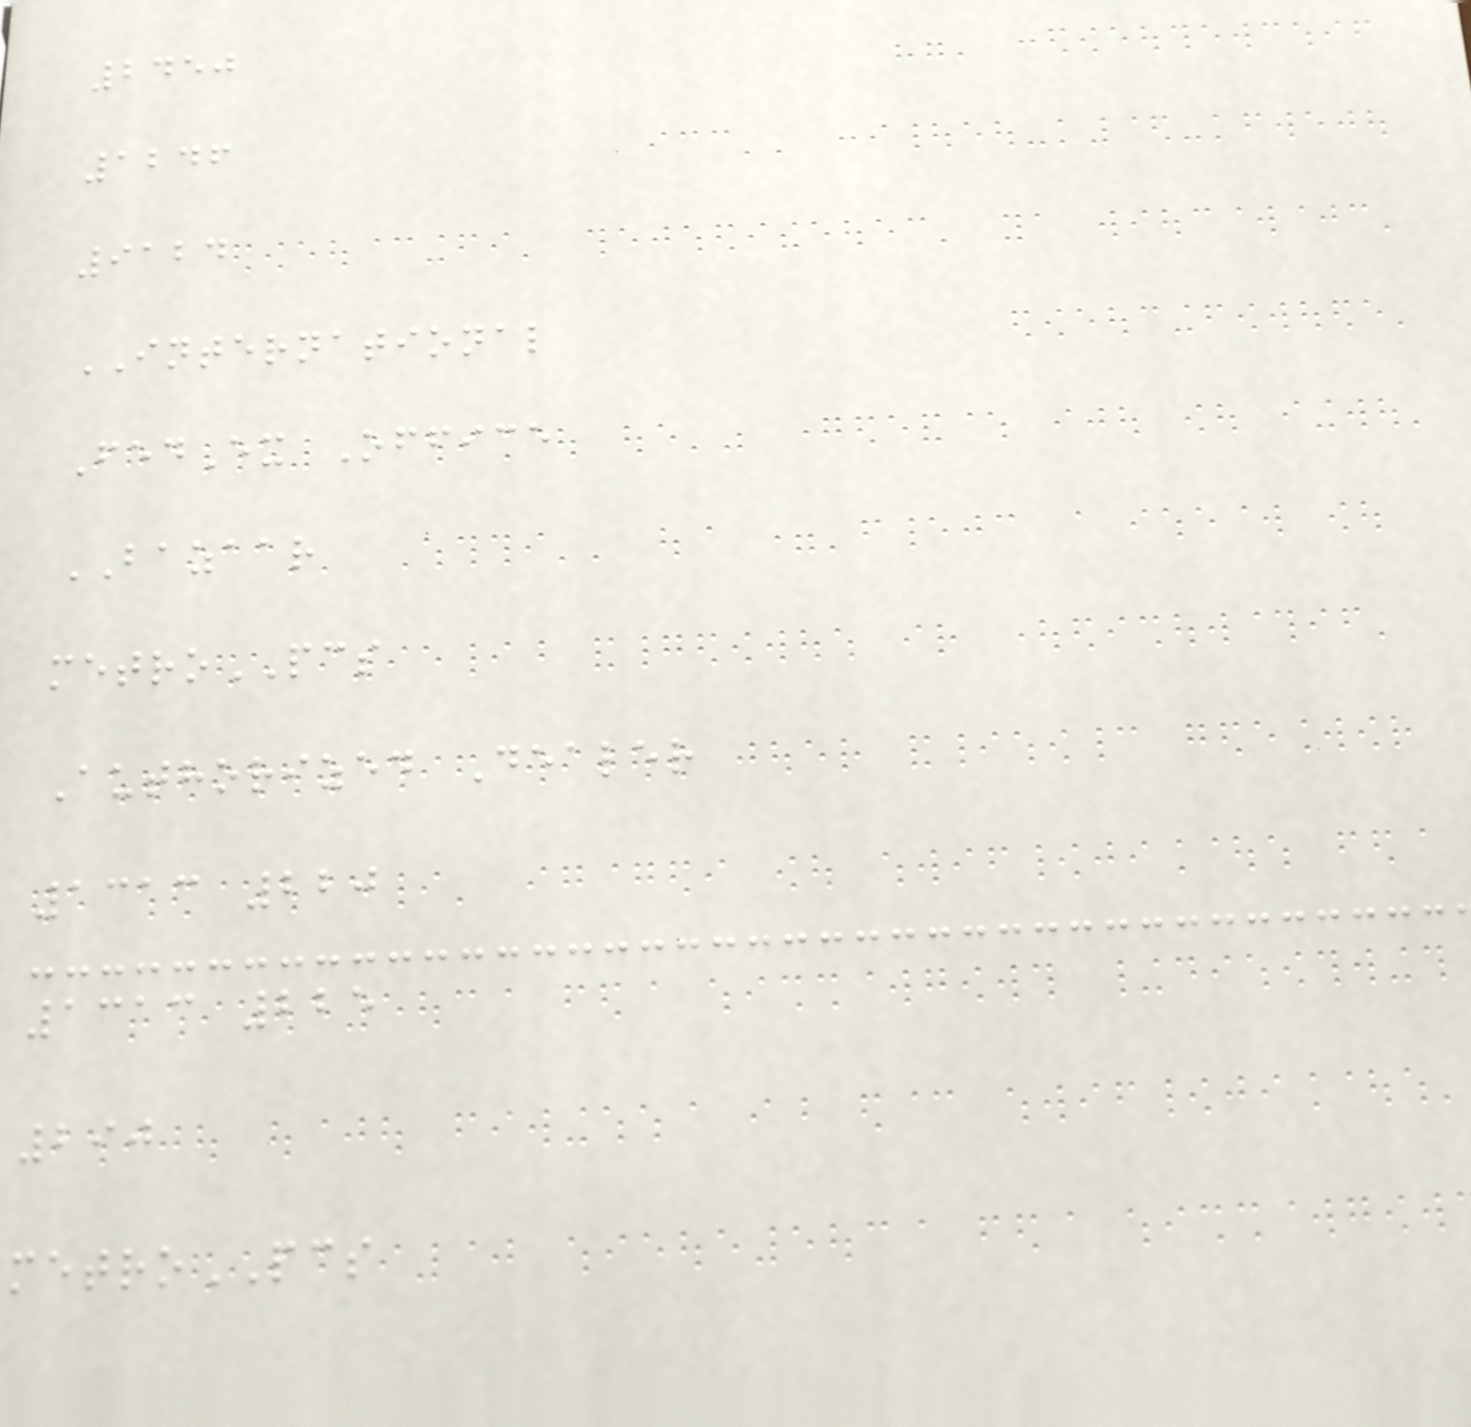2450
1246
9124
INTERNATIONAL
FedEx Office
BAZAAR
metroPCS
Authorized Dealer
1313 220
1313 225
290
metroPCS
